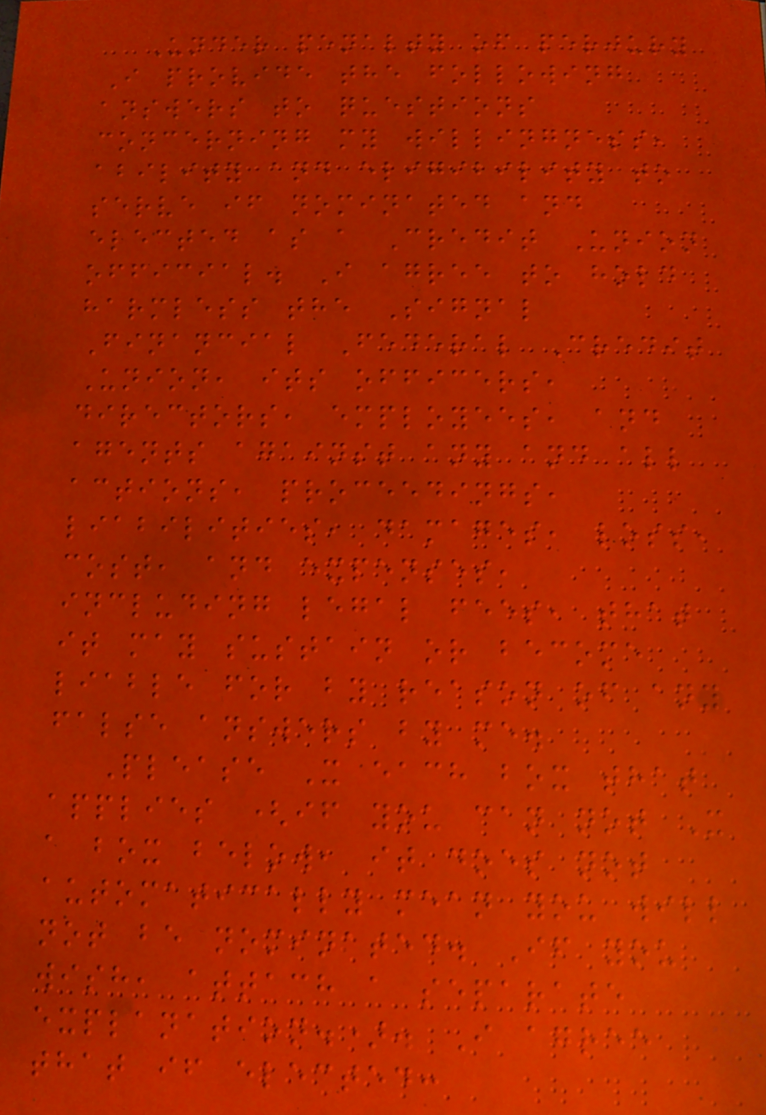Under penalty of perjury
I provide the following
answers to questions
concerning my willingness,
ability and eligibility to
serve if nominated and
elected as a Credit Union
official. I agree to hold
harmless the Signal
Financial Federal Credit
Union, its officers,
directors, employees, and
agents against any and all
actions, proceedings,
liabilities, damages, loss,
cost, and expenses,
including legal fees, that
it may sustain or become
liable for by reason of any
false answers by me.
Please X each box that
applies (if you can not X
a box below, it does not
automatically mean you will
not be nominated. If you
wish, attach a separate
explanation.). I agree
that if elected:
